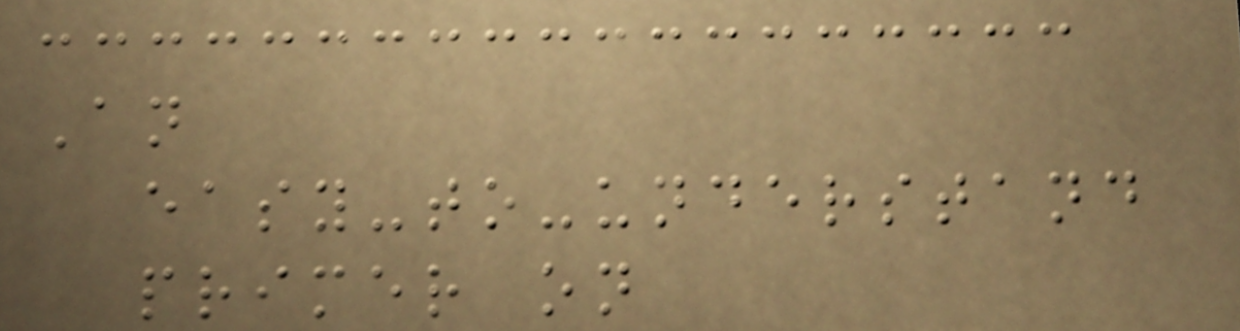An
easy-to-understand
primer on
